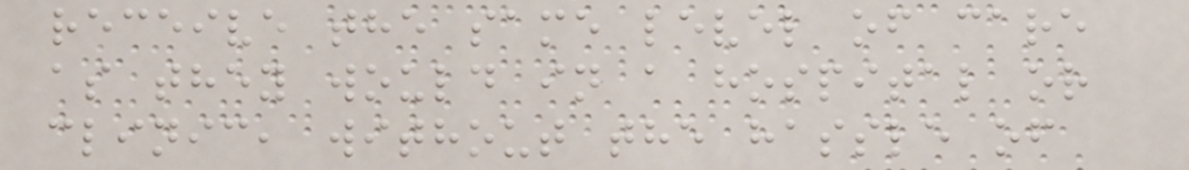receive the same level of care
as they would in a hospital or
clinic, without the hassle of
